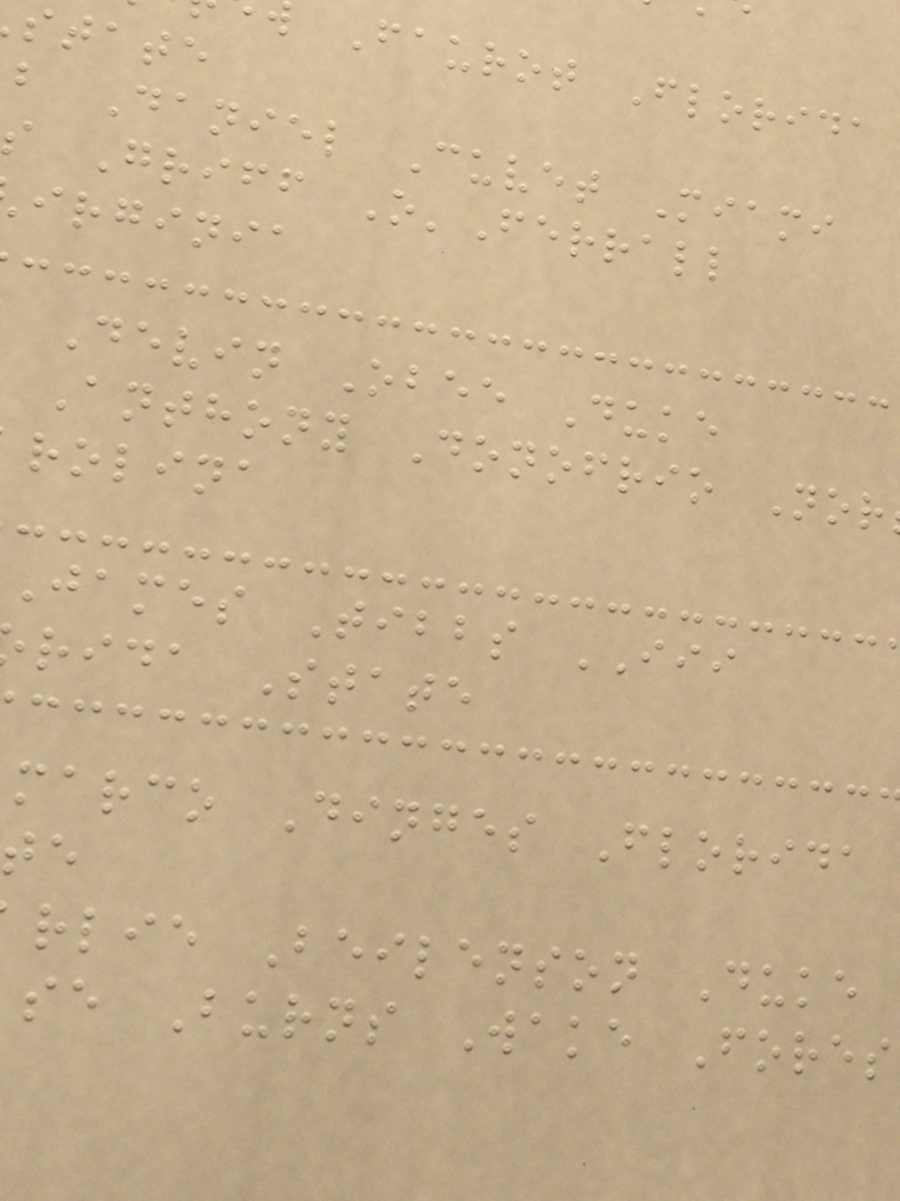Faurot Florida
state
b Daniel Cuvet Miami
Griff O'Ferrall
irginia
Devin Obee Duke
Anthony Donofrio Nor
rolina
James Tibbs III
rida State
marco Dinges Florida
rlie Beilenson Duke
se Burns Wake Fores
